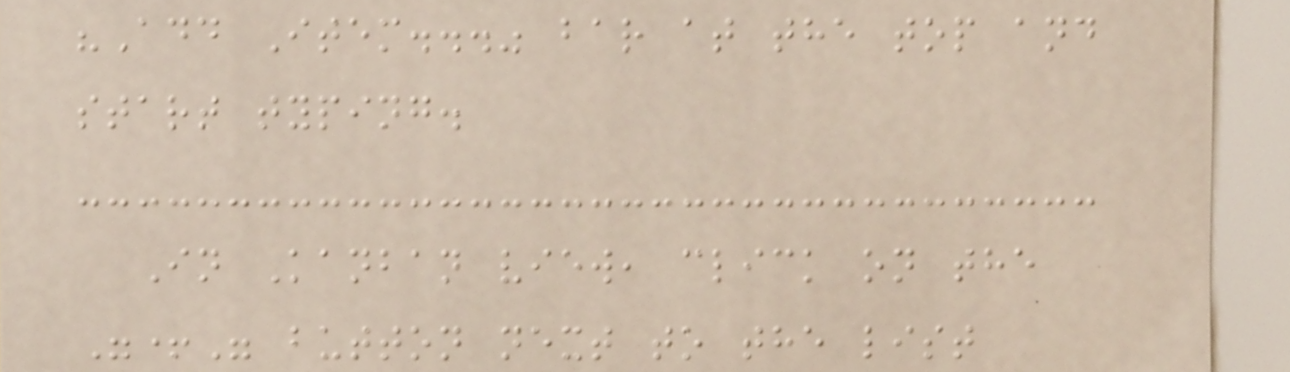"Add Item..." bar at the top and
start typing.
In Kanban view, click on the
"+" button next to the list
